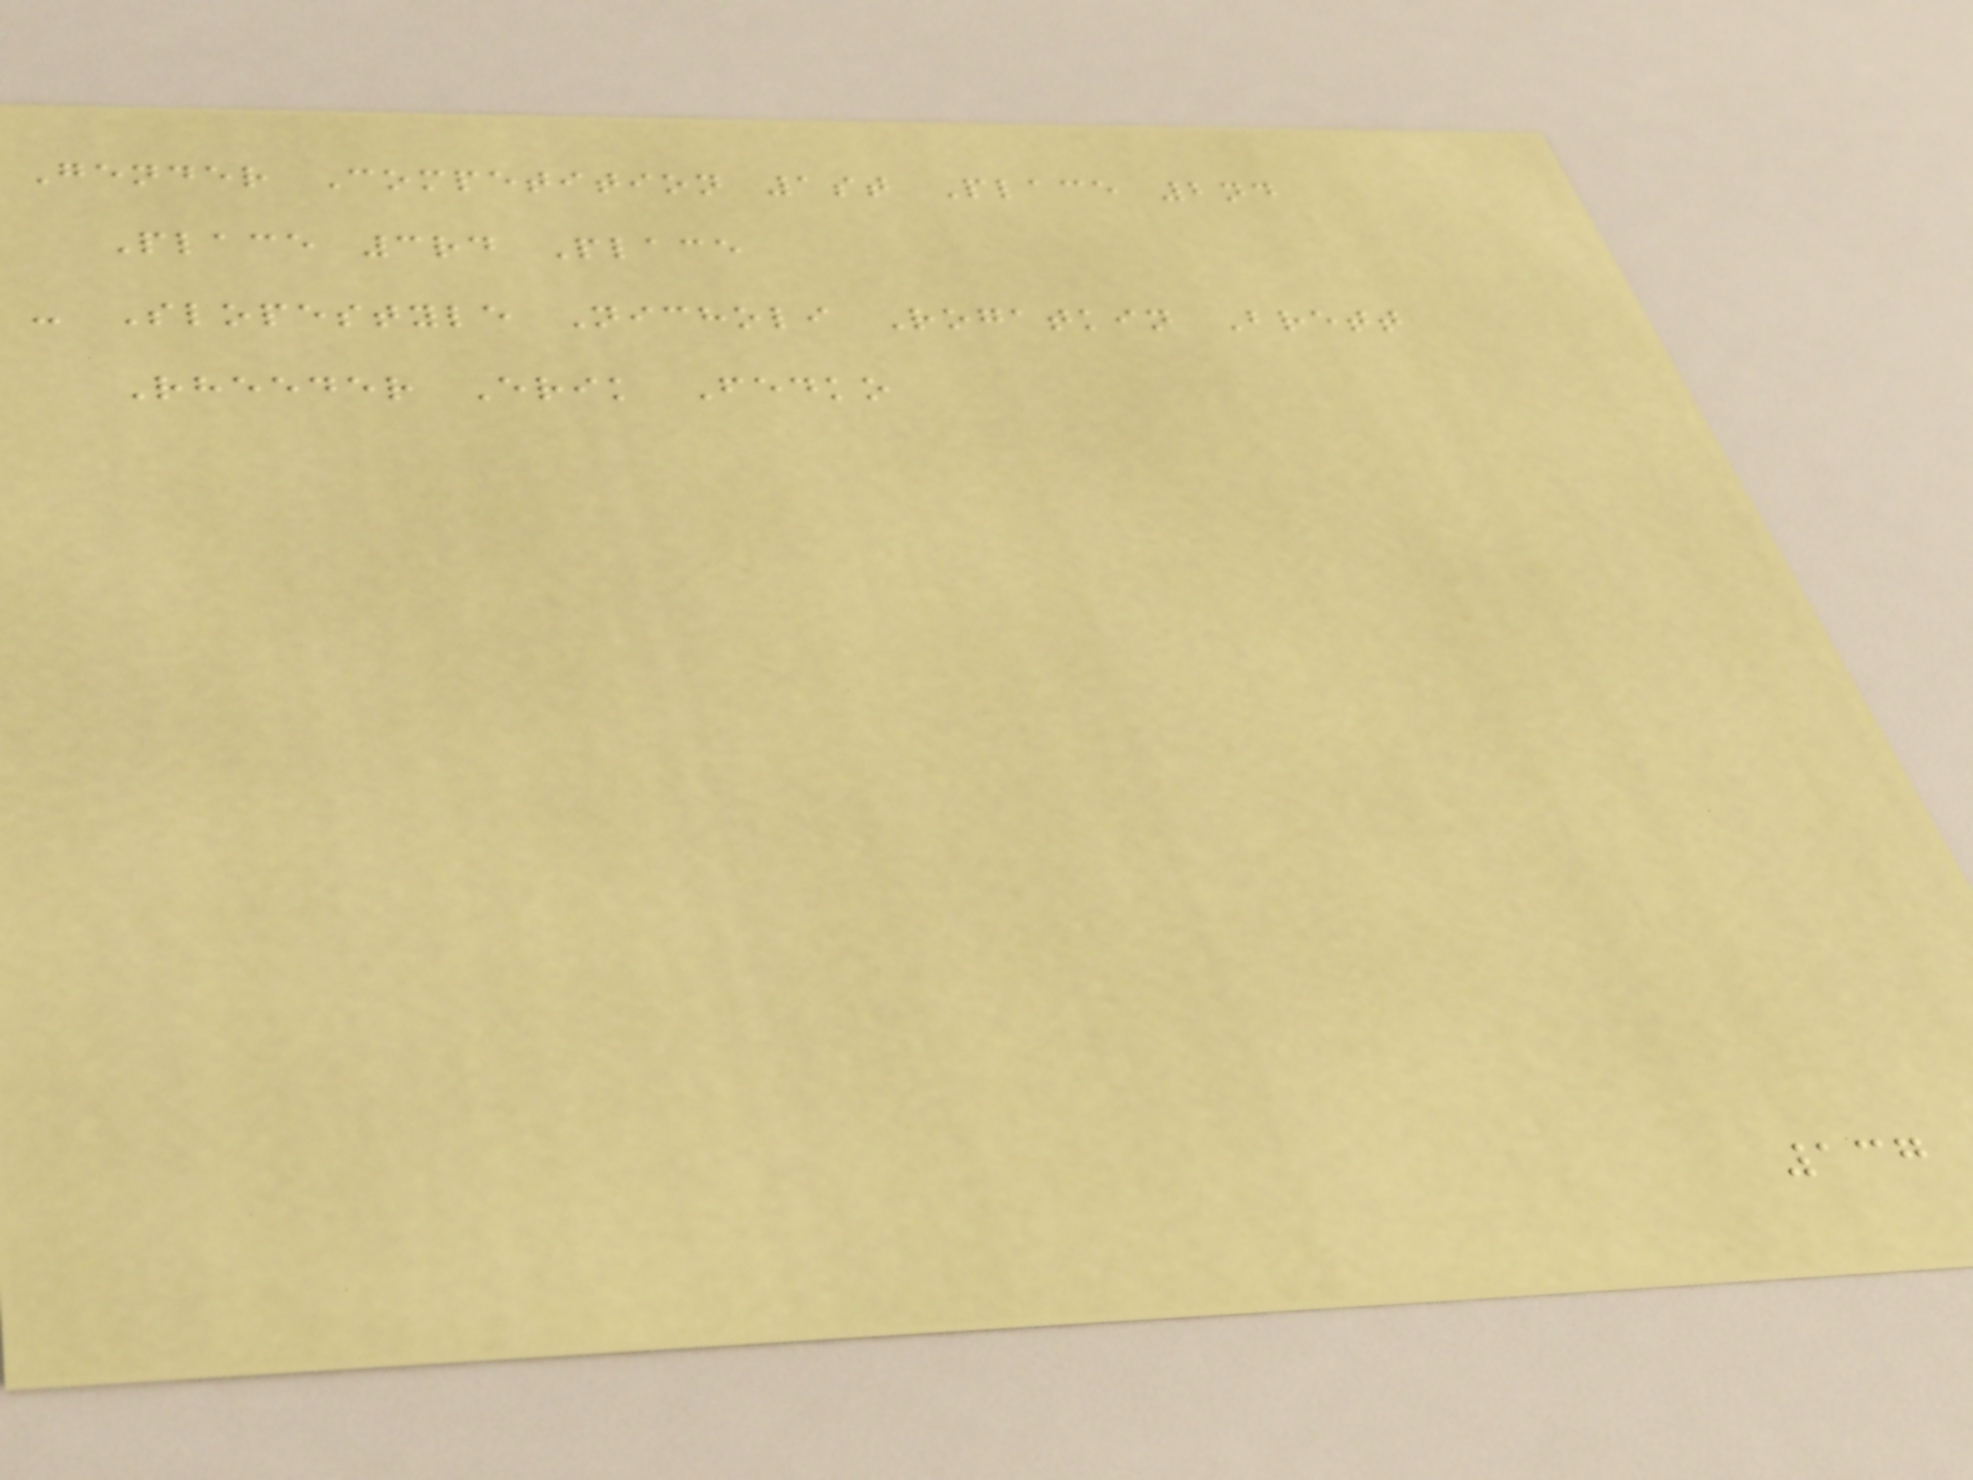Gender Competition 1st Place 2nd
Place 3rd Place
- Slopestyle Nicholi Rogatkin Brett
Rheeder Erik Fedko
137
